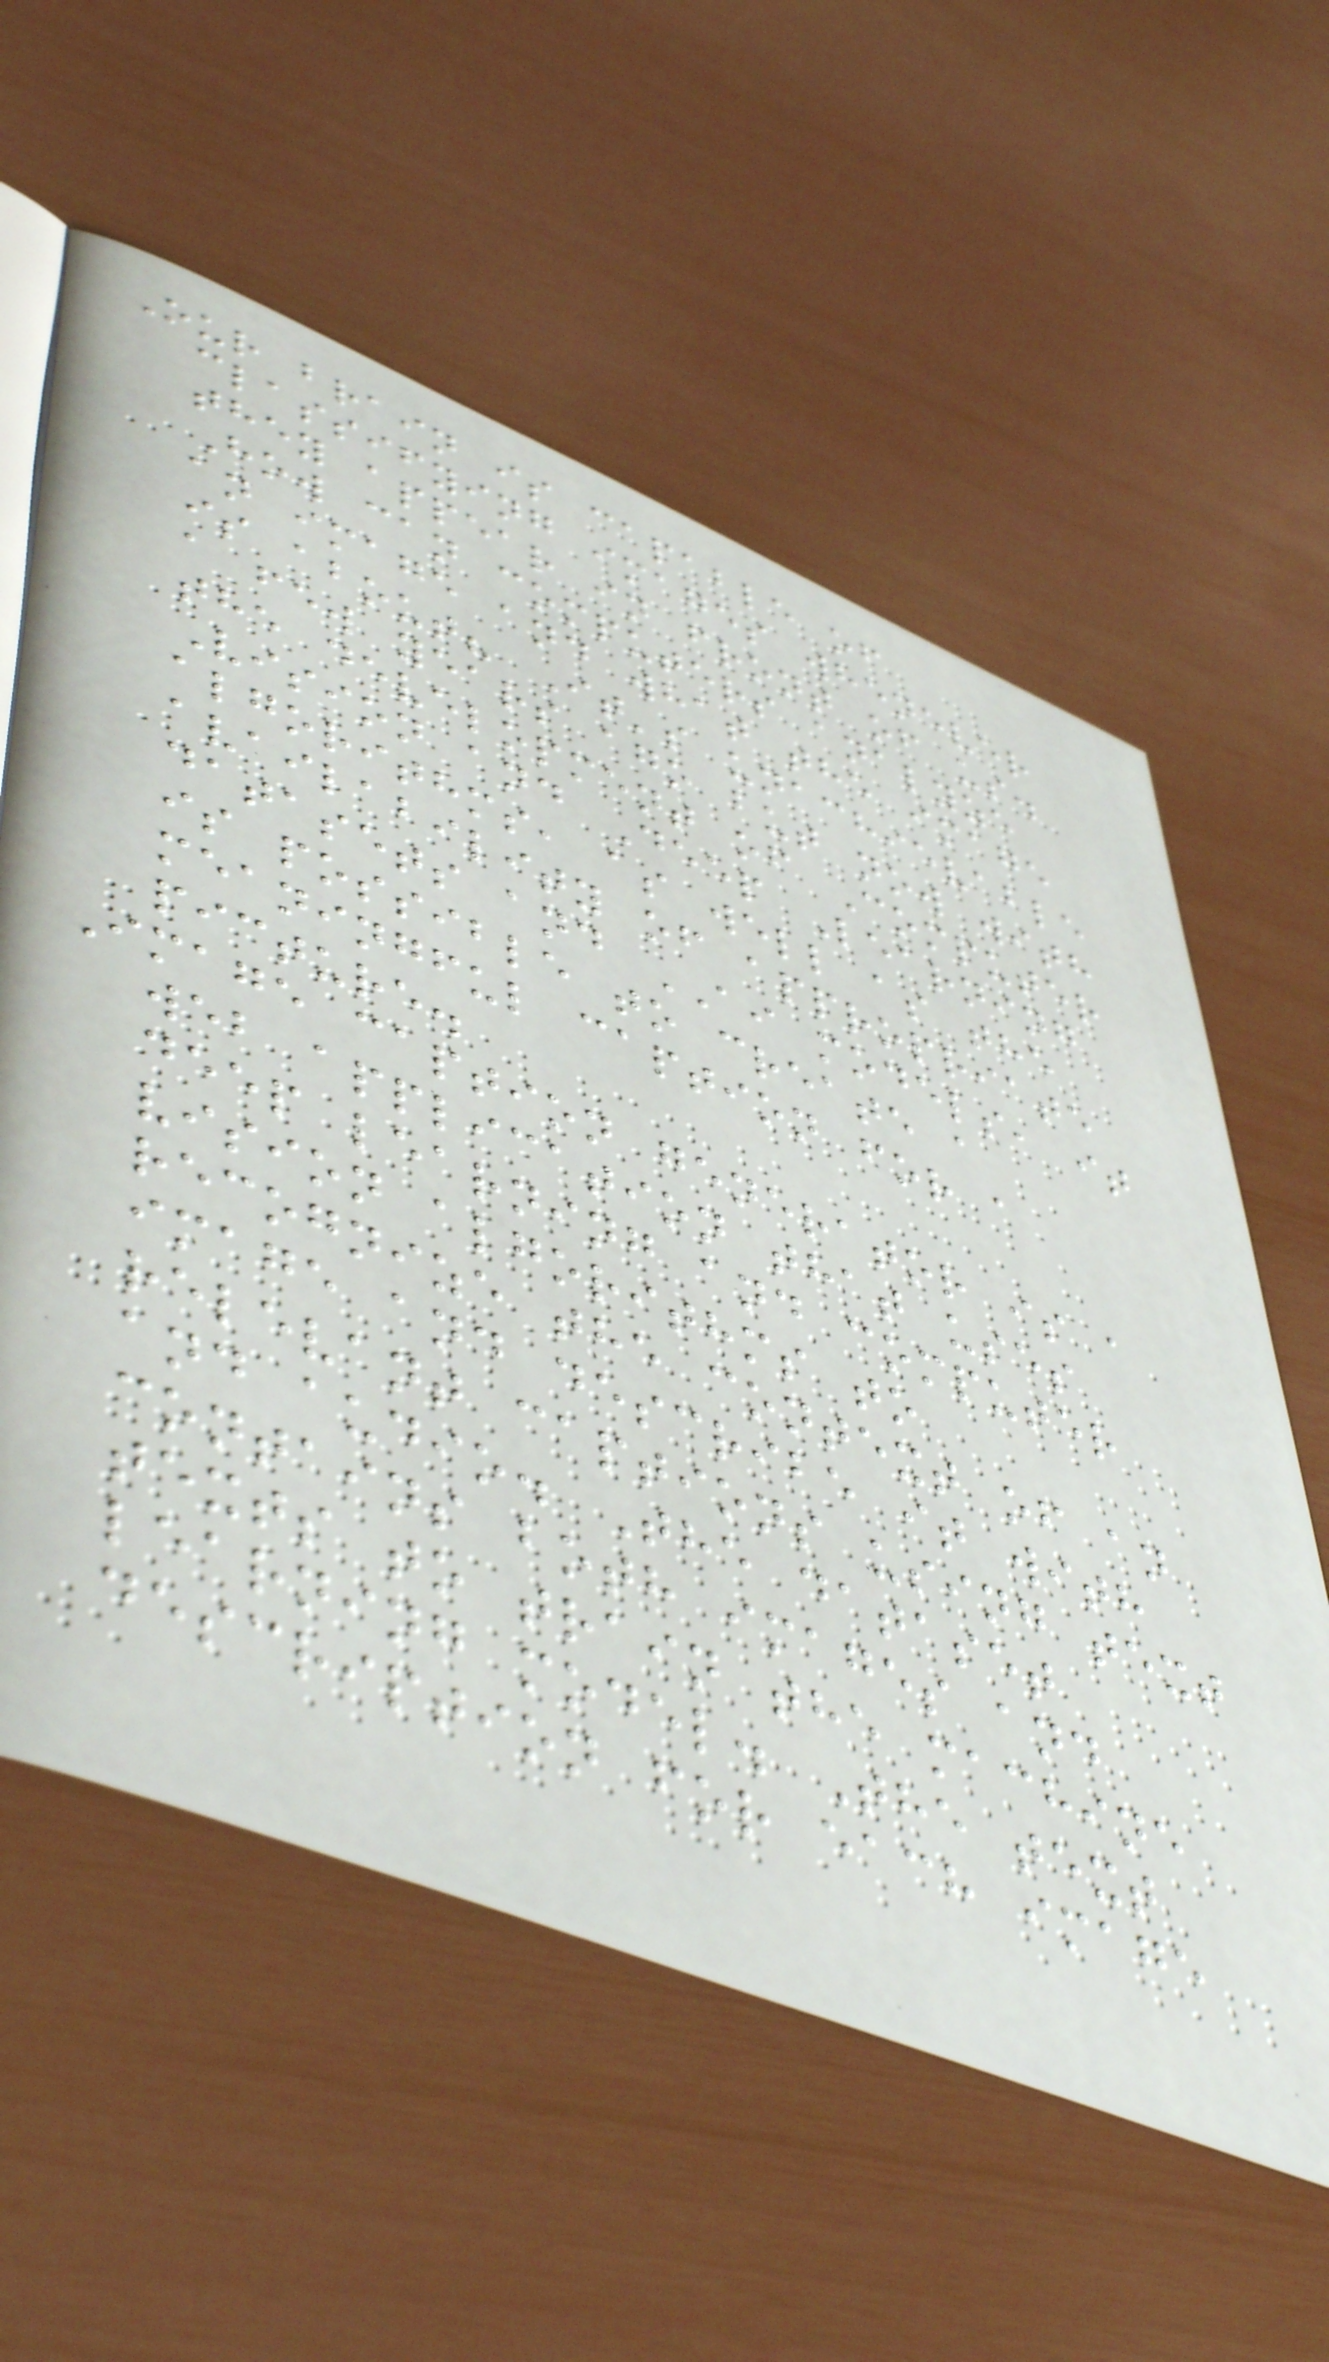Our brain is capable of
classifying images whenever
they appear in front of us.
How can computers analyze
an image and what the image
is about? It's unachievable
a few years ago but now with
the development of Computer
Vision and Deep Learning
algorithms, as well as the
availability of appropriate
datasets and AI models, it
is possible to create a
meaningful caption for a
picture.
Image caption generator is a
web application that uses
deep learning and computer
vision algorithms to
recognize the context of an
image and describe it with
relevant captions using text
and audio. The dataset
contains both images and
texts to train the machine
learning model. The text
description for each image
